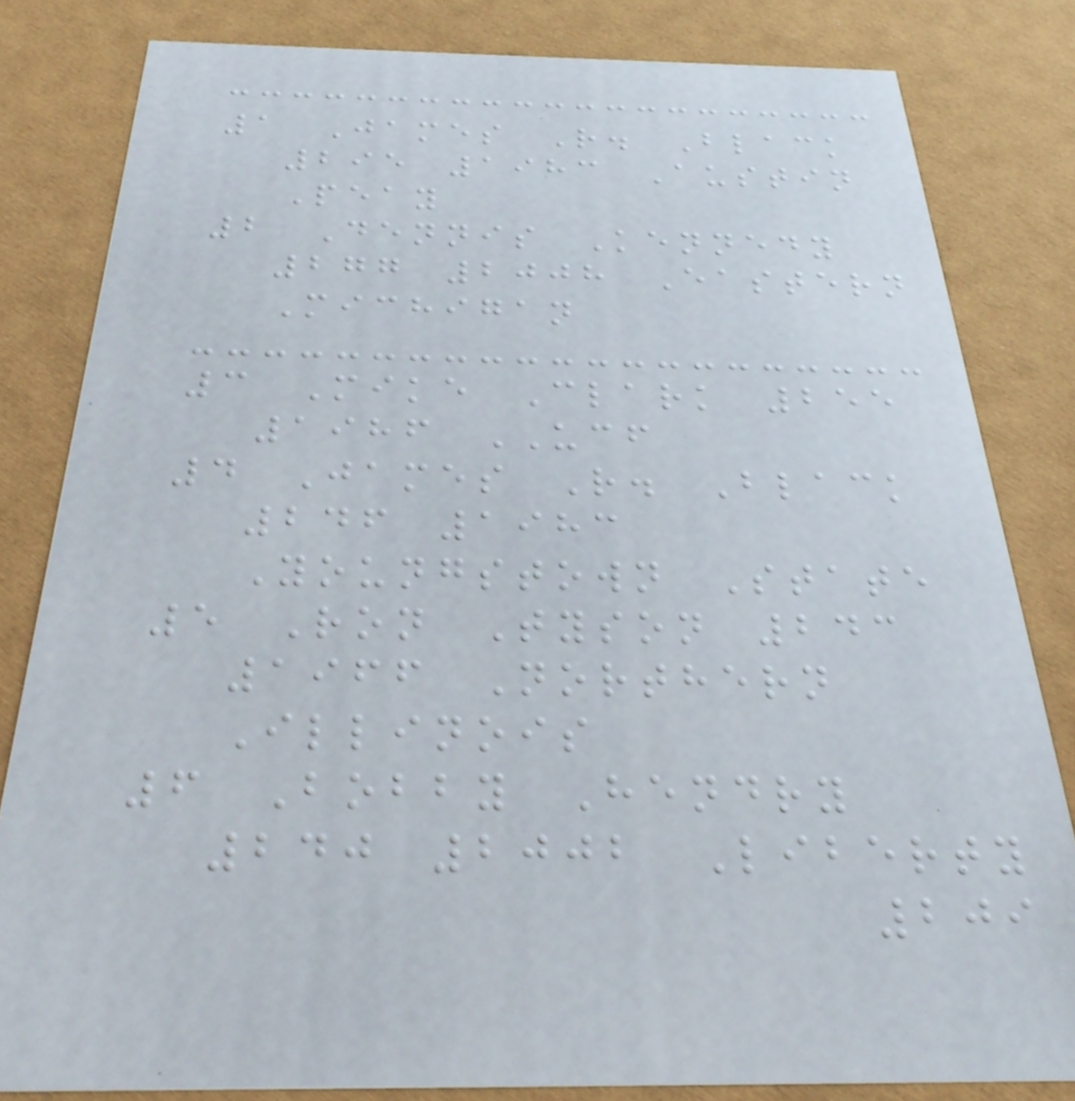1 James R. Black
295 1983 Austin
Peay
2 Dennis Kennedy
277 2008 Eastern
Michigan
3 Mike Clark 255
1986 UCF
4 James R. Black
246 1983
Youngstown State
5 Ron Tyson 243
1966 Northern
Illinois
6 Bobby Hendry
240 2002 Liberty
209
